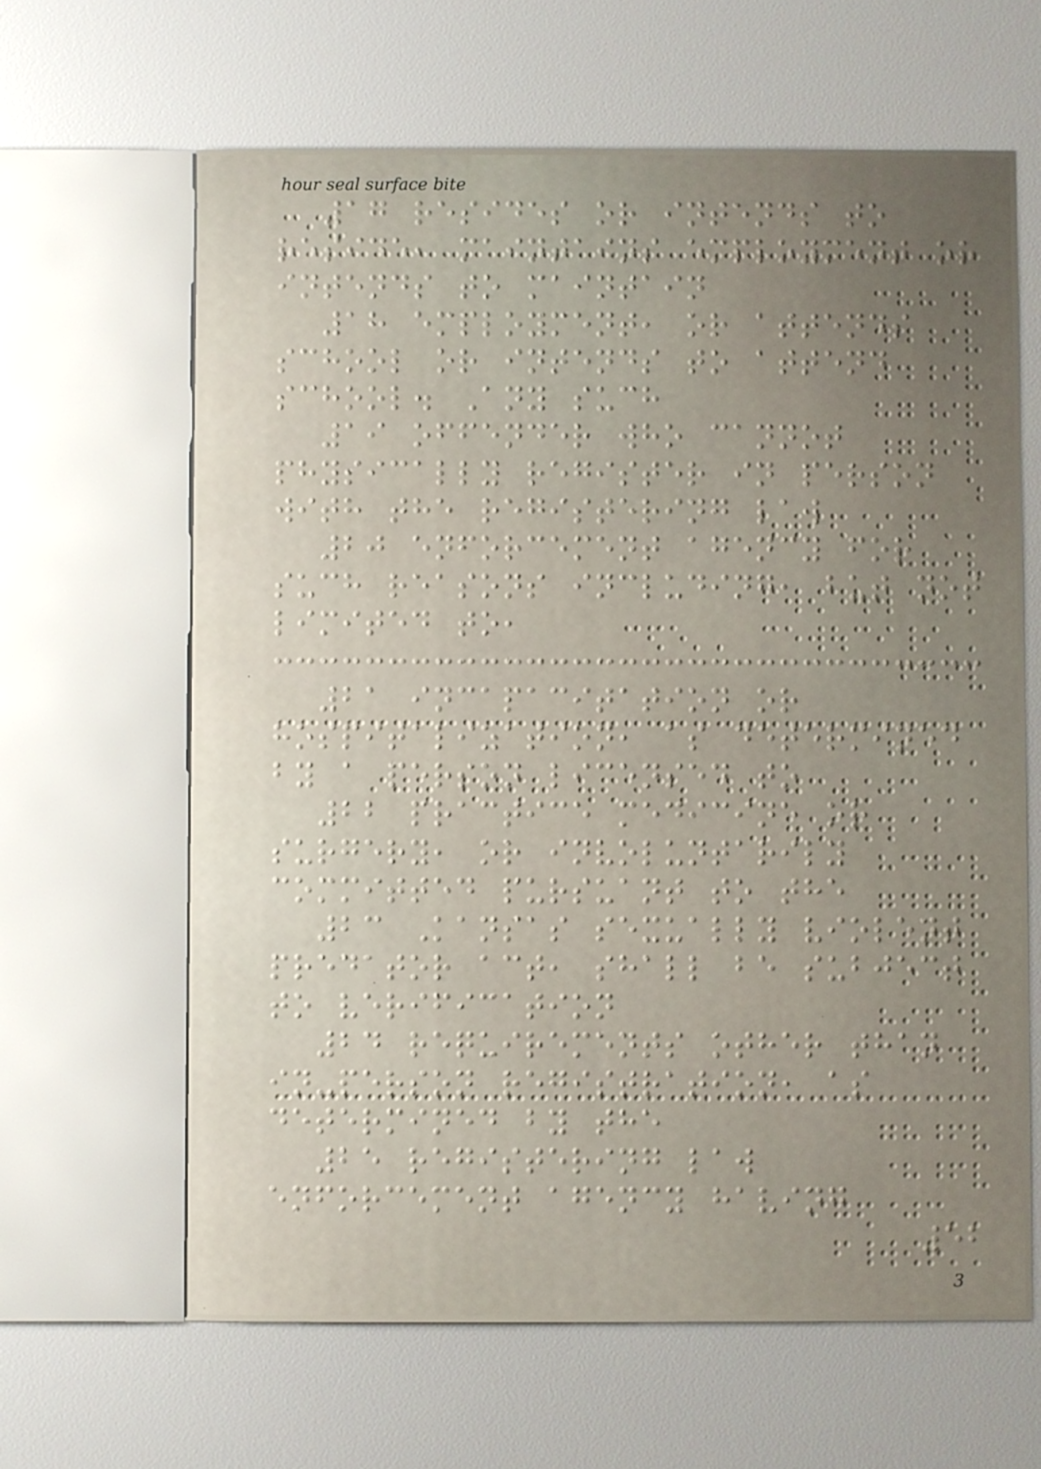17 resides or intends to
reside, maintains employment or
intends to maintain
18 employment, or attends
school or intends to attend
school. Any such
19 offender who cannot
physically register in person
with the registering law
20 enforcement agency for
such reasons including, but not
limited to,
21 incapacitation or
hospitalization, as determined
by a person licensed to
22 practice medicine or
surgery, or involuntarily
committed pursuant to the
23 Kansas sexually violent
predator act, shall be subject
to verification
24 requirements other than
in-person registration, as
determined by the
25 registering law
enforcement agency having
52
